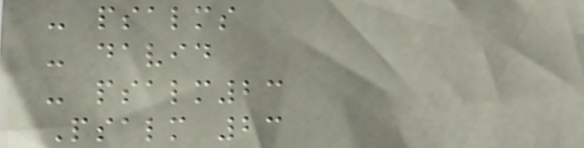- psalms
- david
- psalm23
Psalm 23
